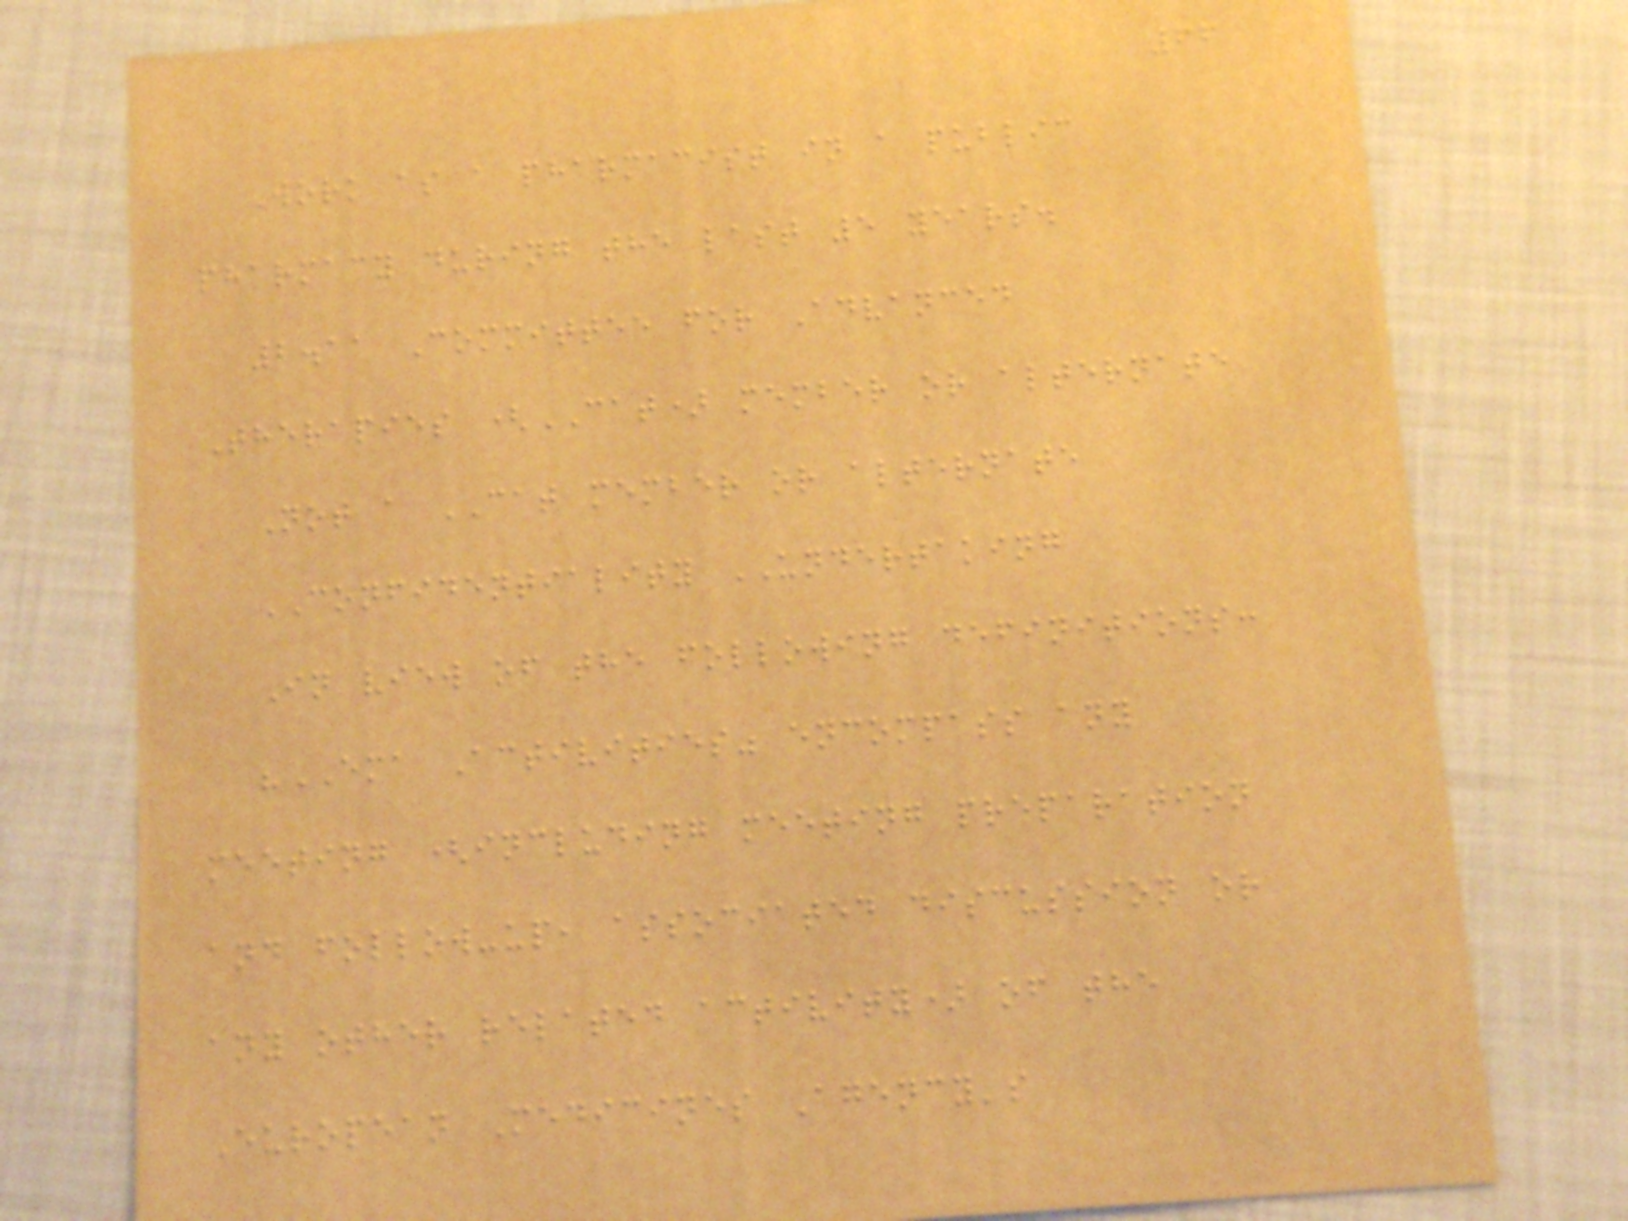66
Work as a pharmacist in a public
pharmacy during the last 5 years.
2.11 Committee for Advanced
Therapies (CAT) member or alternate
Not a CAT member or alternate
CONFIDENTIALITY UNDERTAKING
In view of the following definitions:
"EMA Activities" encompass any
meeting (including meeting preparation
and follow-up, associated discussion or
any other related activity) of the
European Medicines Agency's
